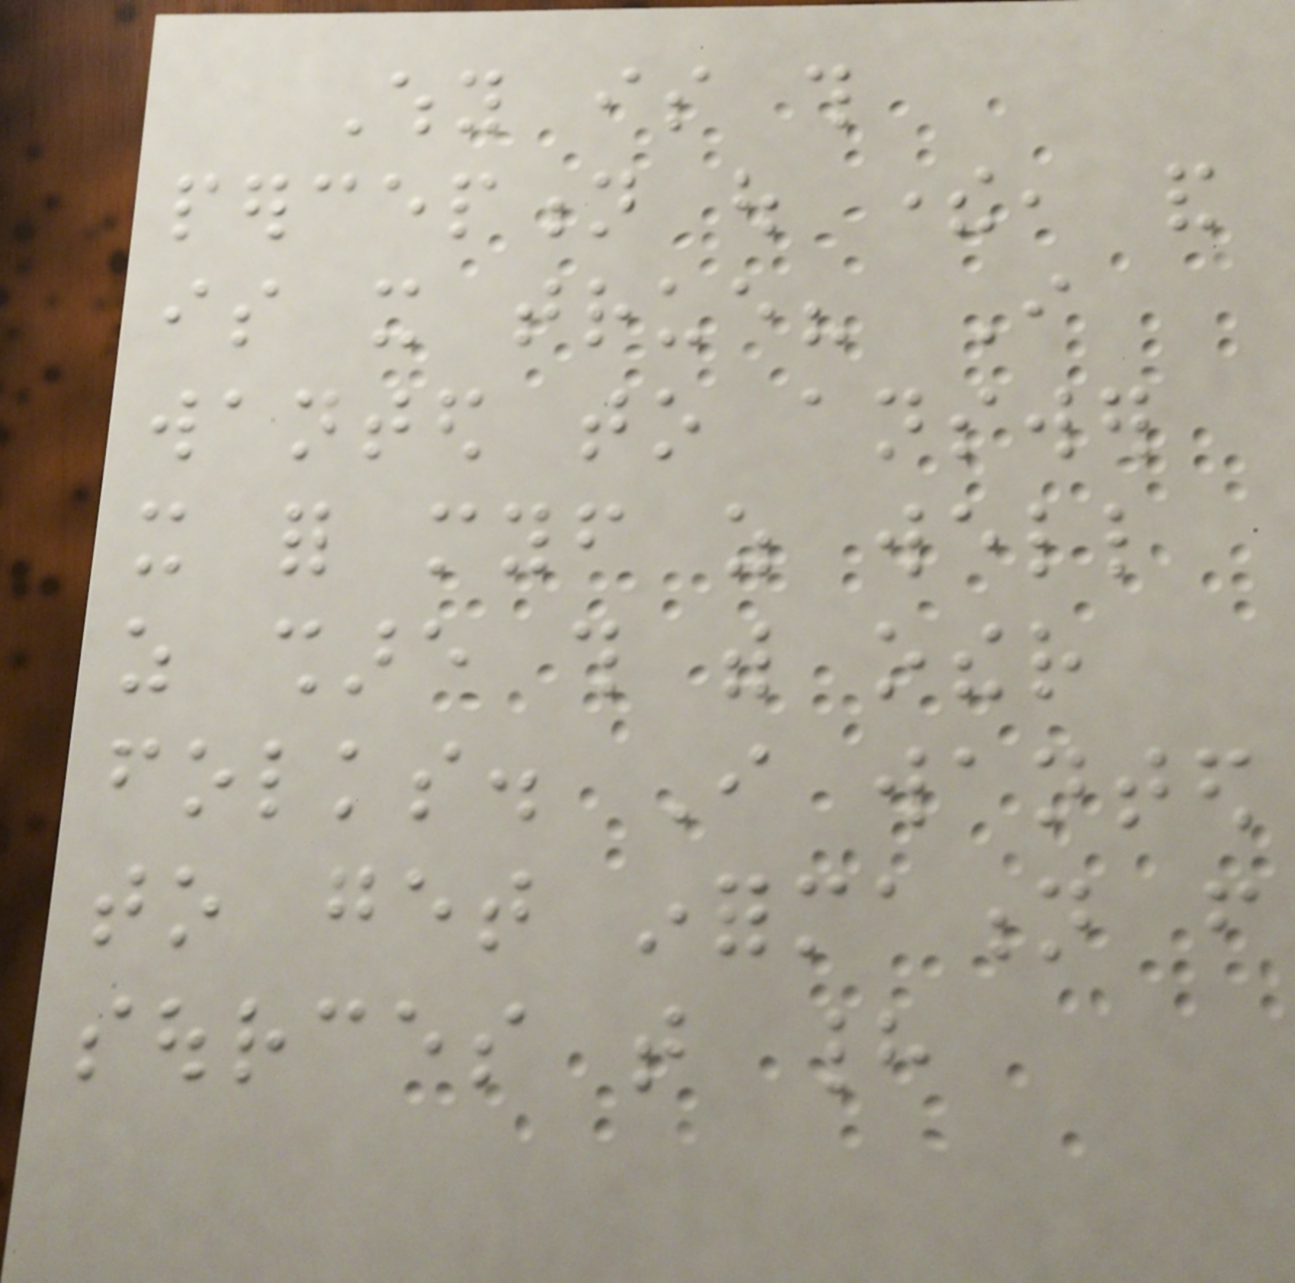Why is this
perception out there, and
is it true? I
wanted to answer
it for myself as well
as share this with other
folks. I wanted
to get information from
sources that had
